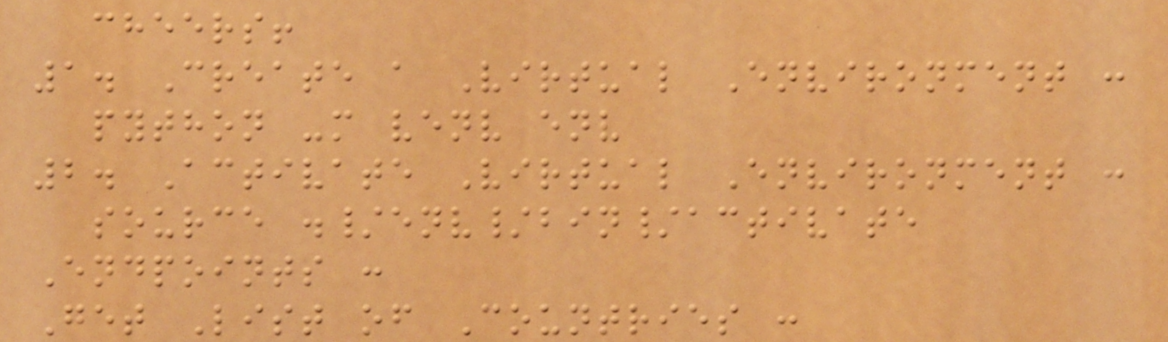cheers!
1. Create a Virtual Environment :
python -m venv env
2. Activate Virtual Environment :
source ./env/bin/activate
Endpoints :
Get List of Countries :
